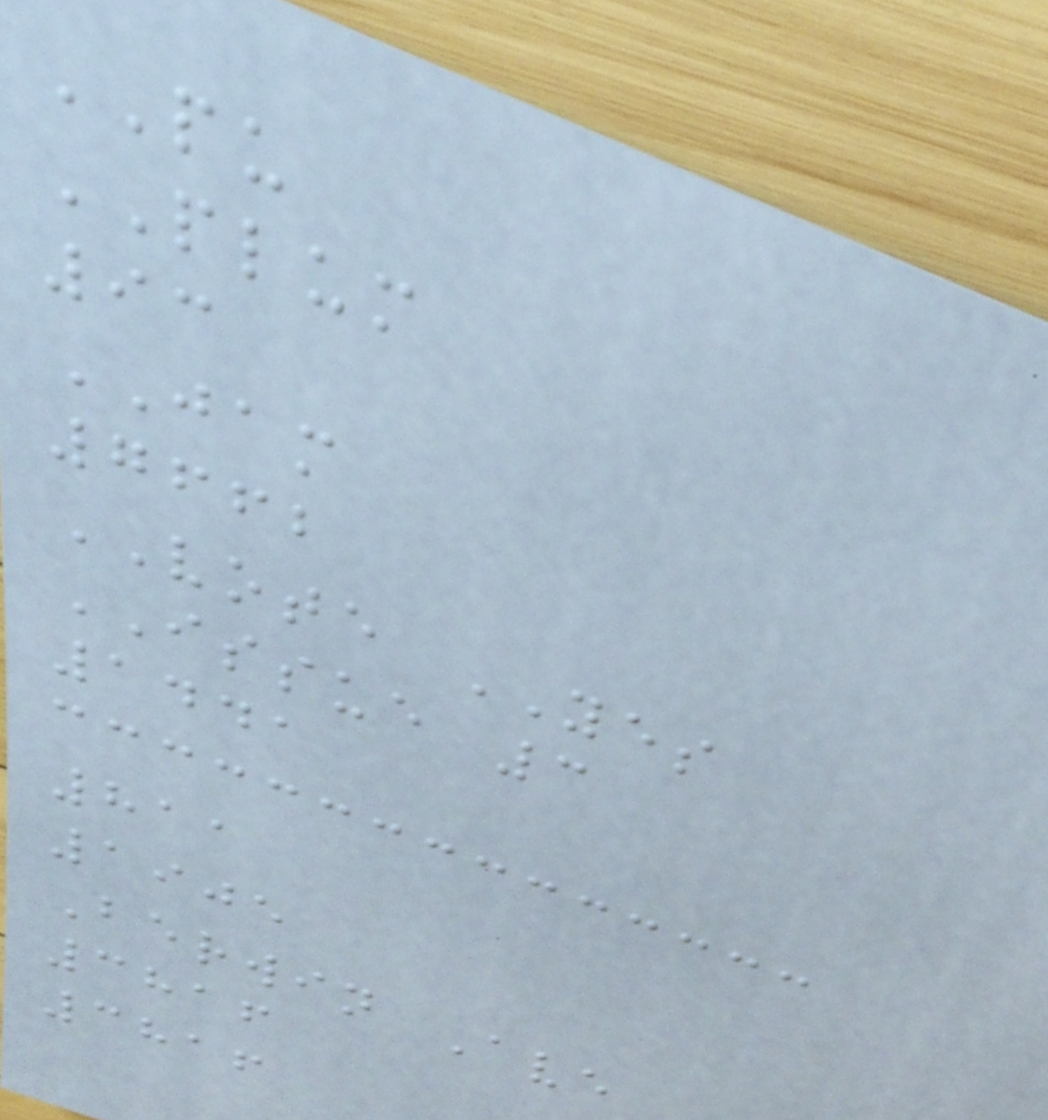PU
PLUM
93
JAM
7662
VOTE YES
ISSUE 3
1441
811
1905
Berwin Ave
3816
3816
